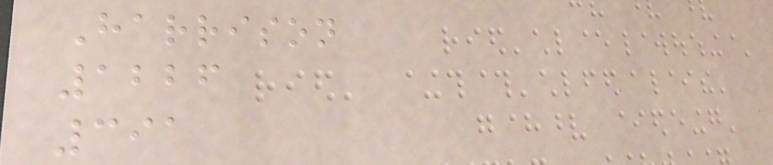Harrison
1226
391
